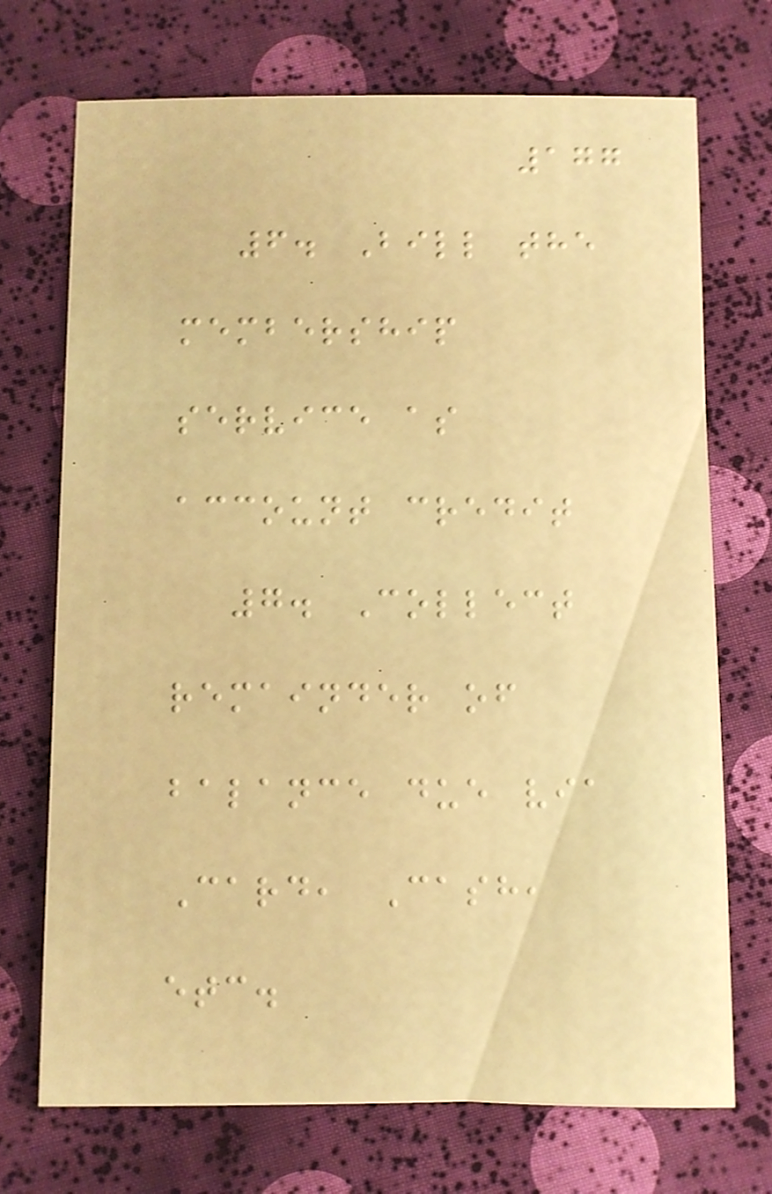177
6. Bill the
membership
service as
account credit
7. Collect
remainder of
balance due via
Card, Cash,
etc.
